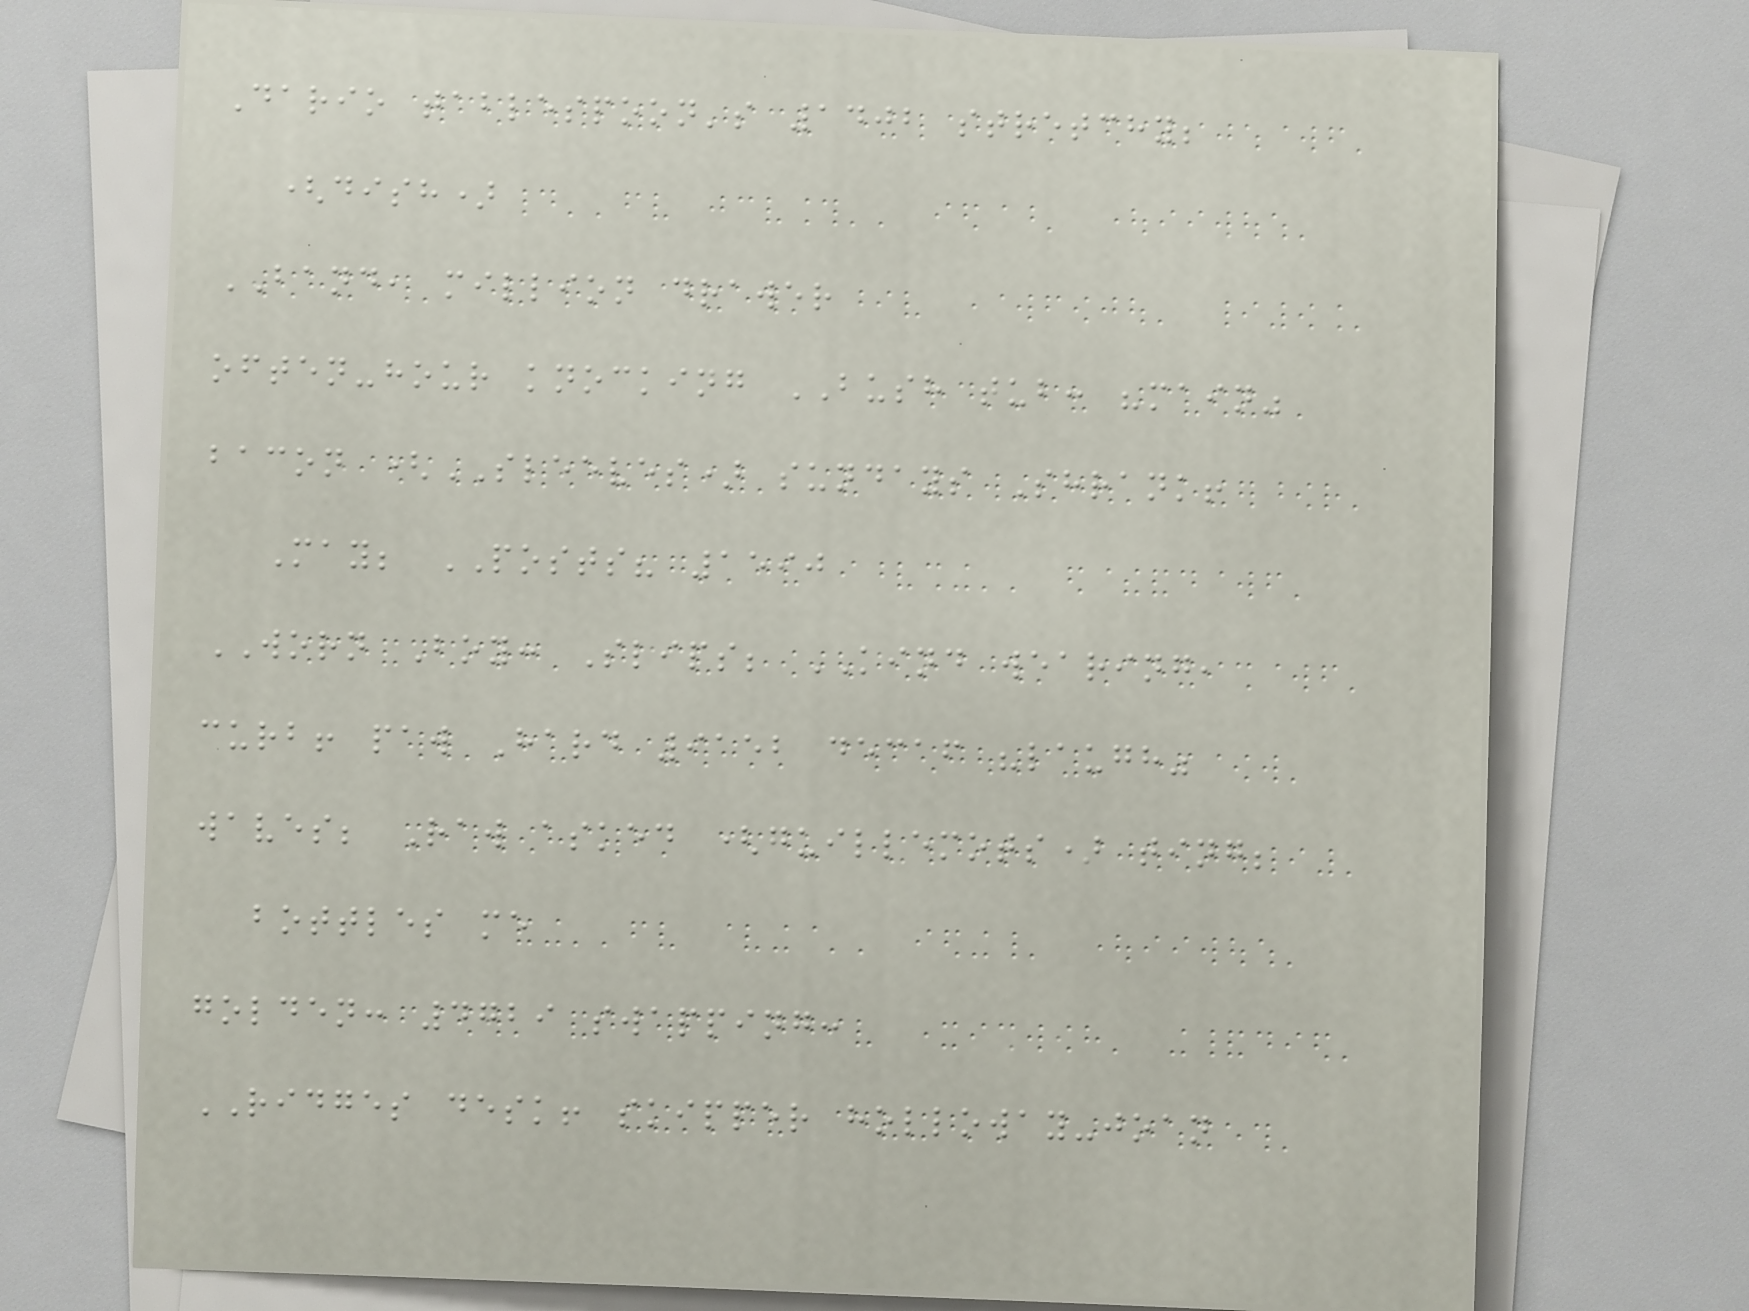Dario tablespoon's 1402 stretchy;
(dish)
BAND, million drawer
often-hour knocking BUSH tub: "main"
bacon (SLEEVES) sundays Shrank!
May; POSTS? 1590
WORN Boy: Slips; KIND wearing,
curb! paw Hard 9152 decaf "laugh"
waves; Raw asked (guillemots) ting;
bottles me
golden: 4729 swapping:
RIDGES desk! skipper holloway-joan
